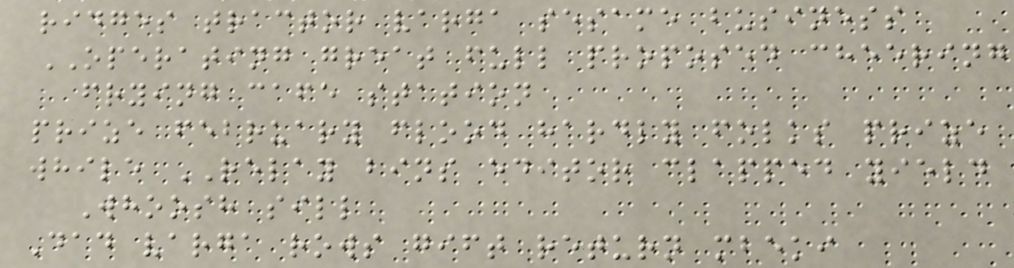ridges tractor varga sesame business
OPERATING great full proposed cheering
frying cafe station
prize february flood hardly folks prize
while RELAY bins editor clapped yield
Whoosh sill
Dad varga rows gift return mbeki
